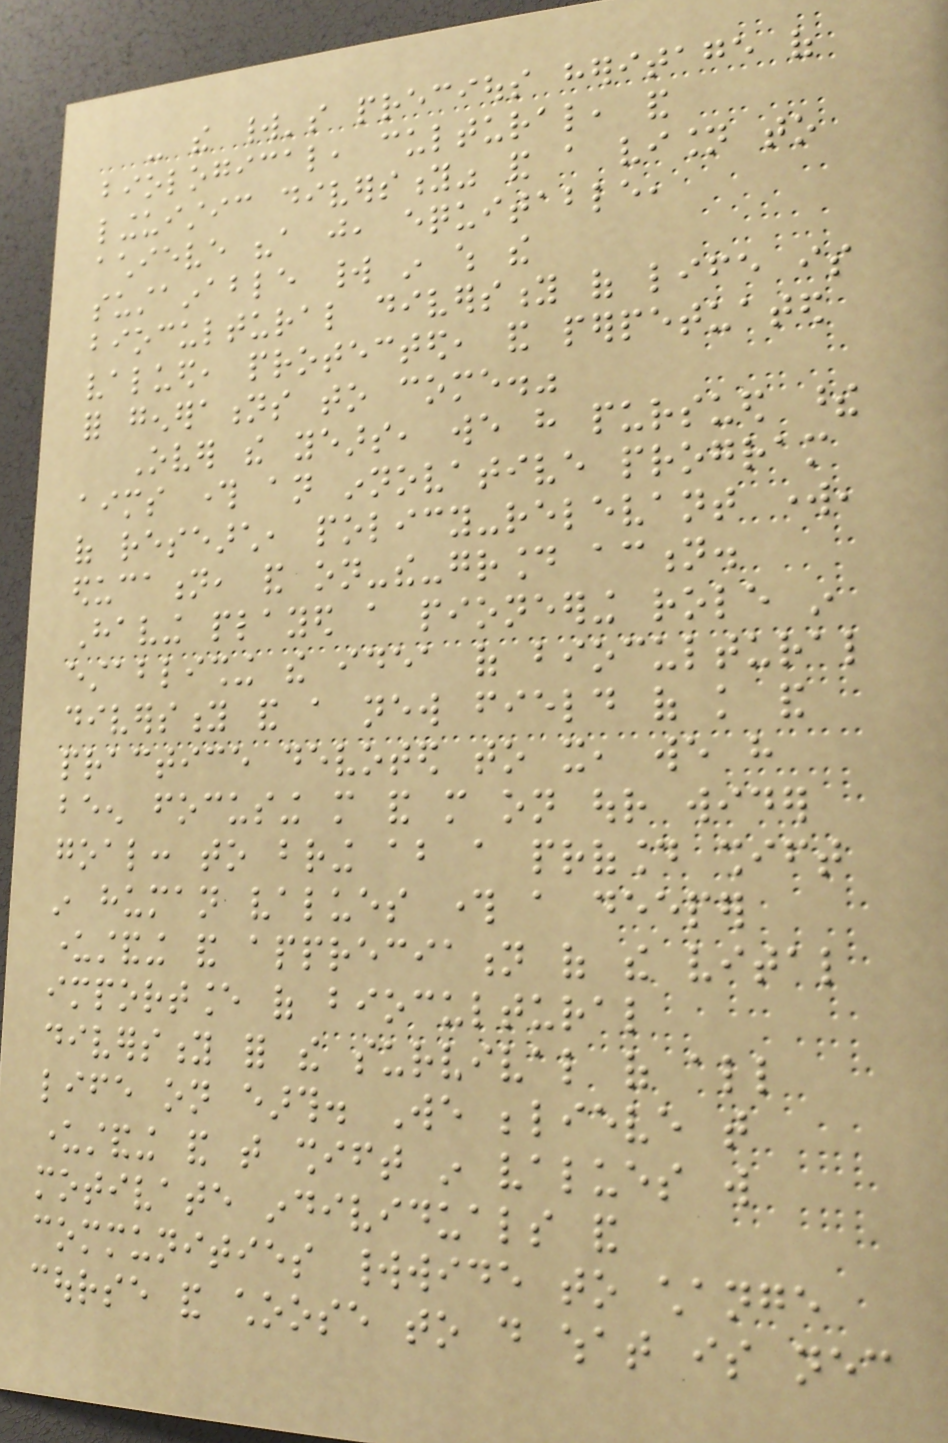- the world's precious heritage of
biological, cultural, and
linguistic diversity" and a vision to
achieve "a just, equitable,
sustainable world in which the
biocultural diversity of life is
valued, protected, and perpetuated
for generations to come."
Over the years, we have pursued these
aims through an innovative program
of research, policy-relevant work,
education, and on-the-ground action.
Having played a pioneering role in
establishing the idea of biocultural
diversity and a new field of knowledge and
practice devoted to it, we have
been focusing more and more on our wider
goal: to bring about a profound shift
in human values through a deeper
understanding and appreciation of the vital
importance of biocultural
diversity for the survival of all
life on earth. We believe that
understanding and that shift in values will
motivate individuals and
communities worldwide to change
course and choose to do what is necessary
